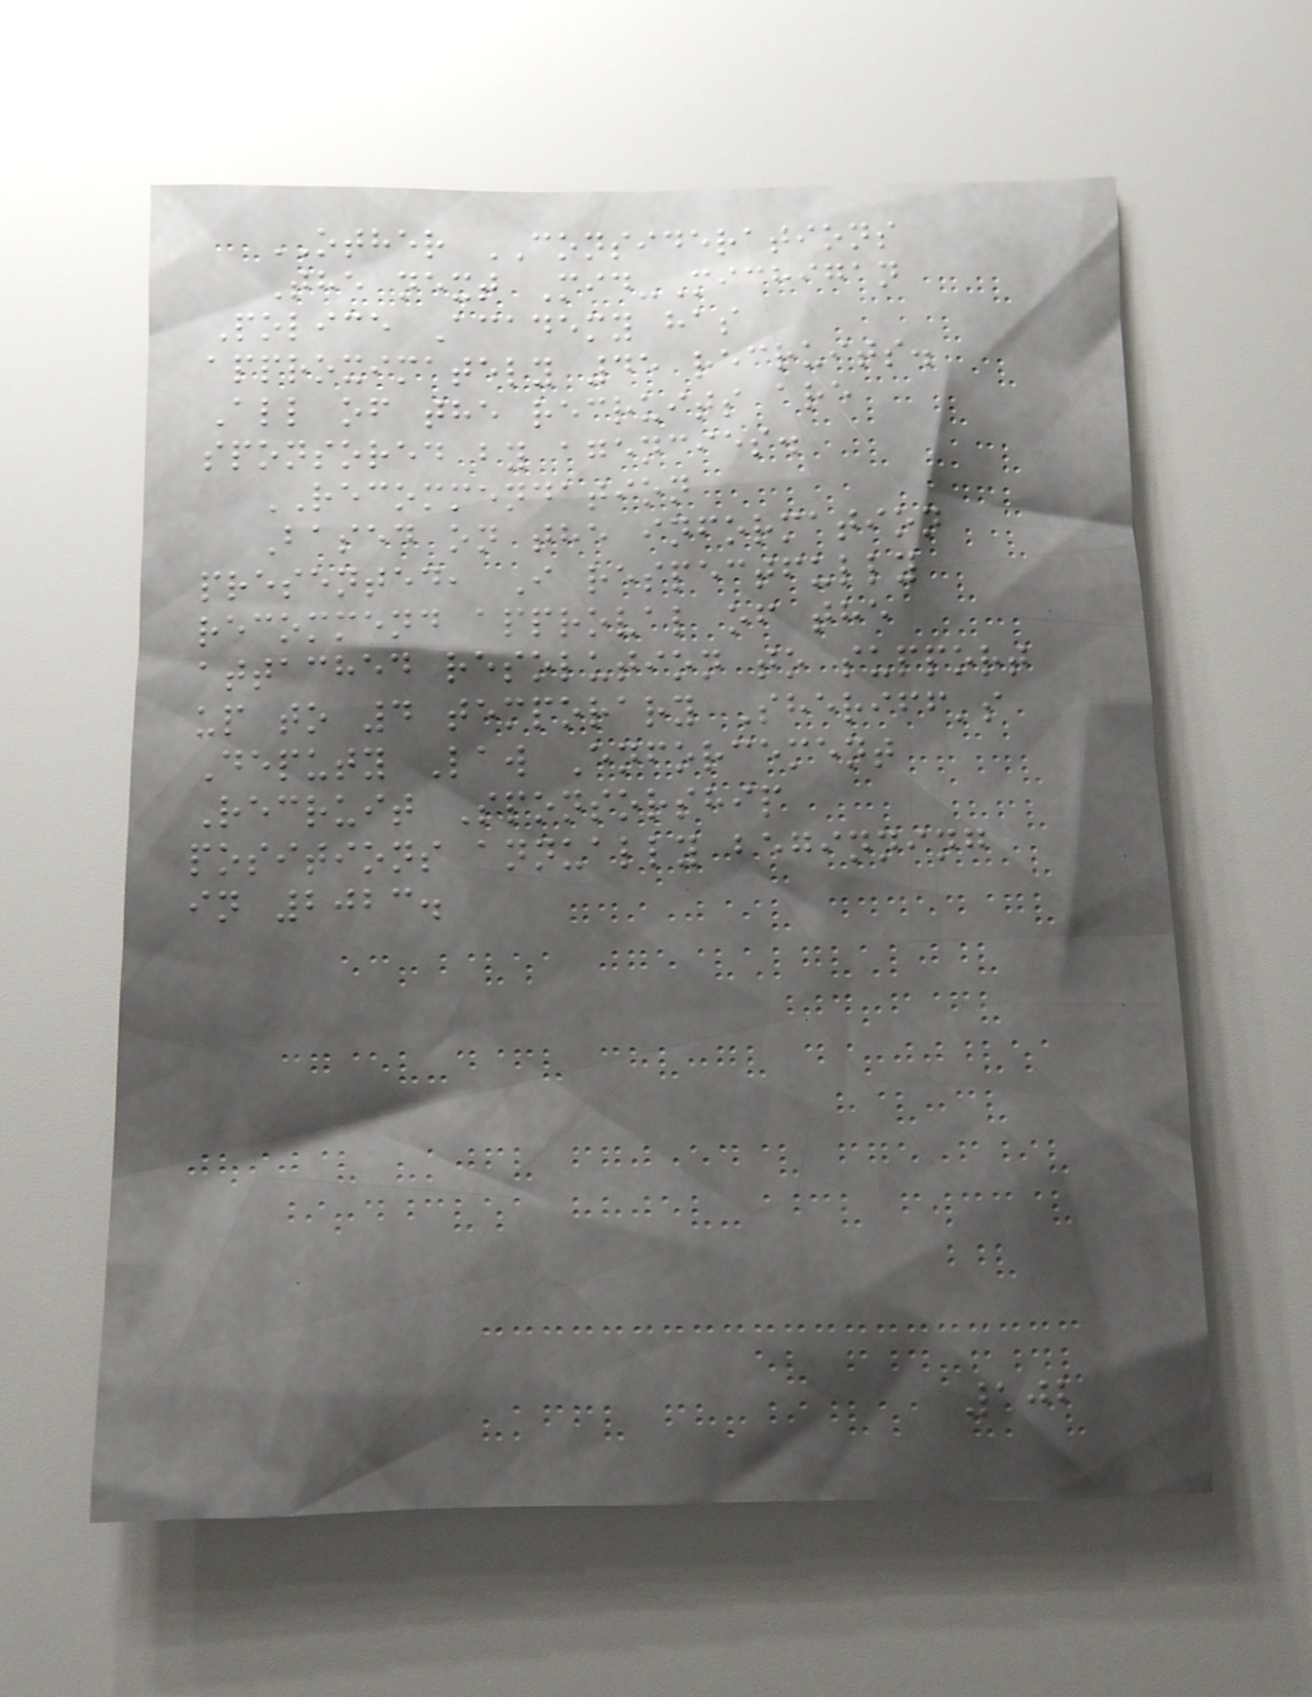OTHER CONSIDERATIONS
The next Mid-Michigan
Police Academy has
approximately 45 recruits.
All of the recruits are
sponsored by agencies.
RECOMMENDATION
Based on the information
presented, I respectfully
recommend approval of the
attached resolution to support
up to 4 temporary Sheriff's
Deputy Law Enforcement
Recruit Sponsorship
positions annually beginning
in 2023.
102
